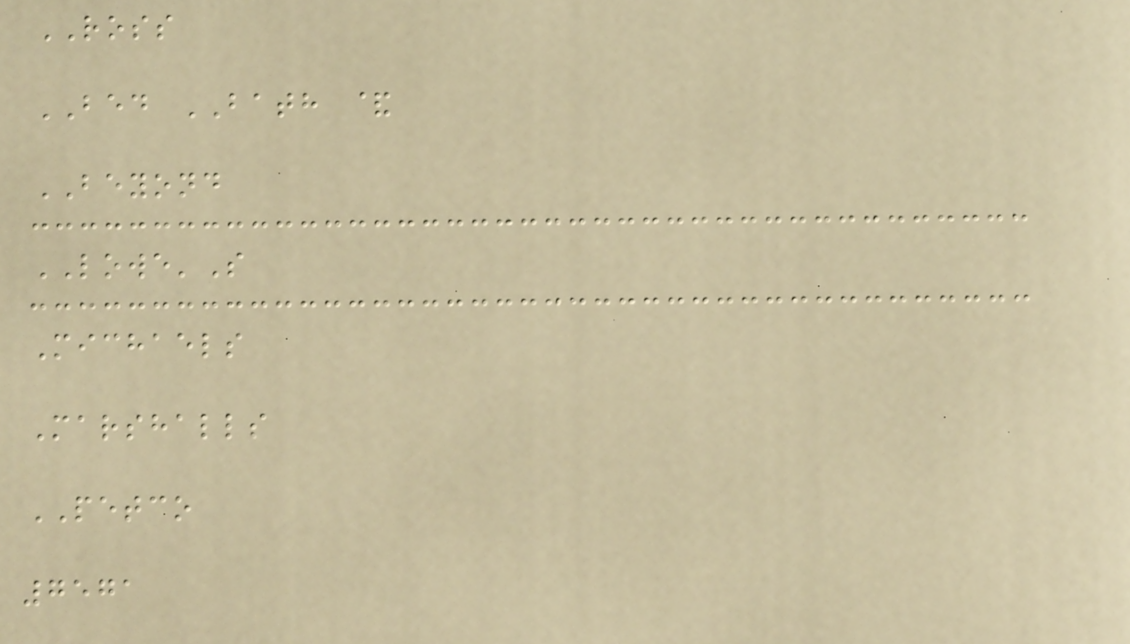ROSS
BED BATH &
BEYOND
LOWE'S
Michaels
Marshalls
PETCO
7571
